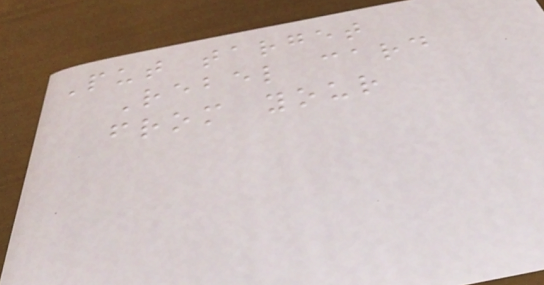Put target
Rebel card
from your
